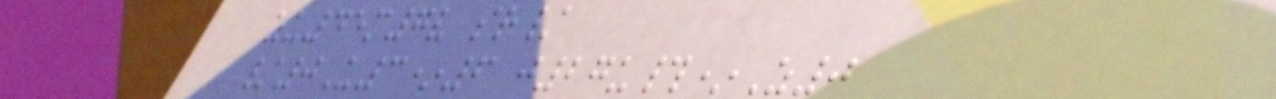zu45m7v sr/
/0U3*6 j27u#*Z0
